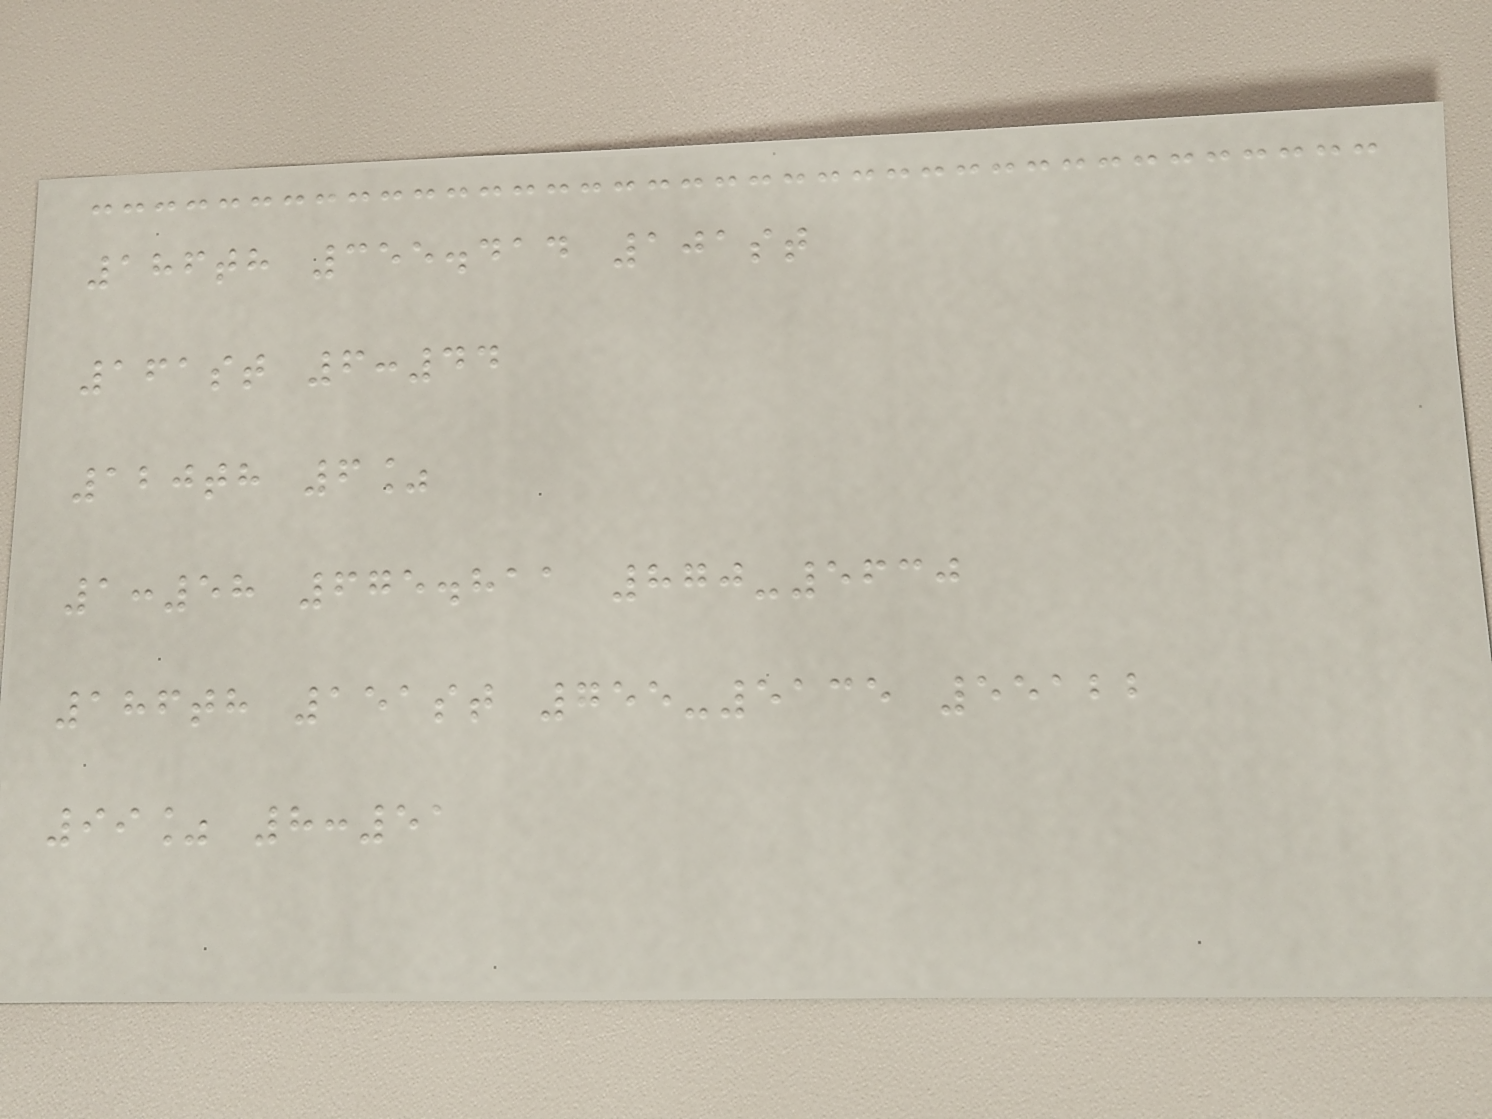186th 355.414 101st
161st 6:44
120th 6%
1:58 675.811 870-5630
186th 151st 755-5135 55122
99% 8:51
